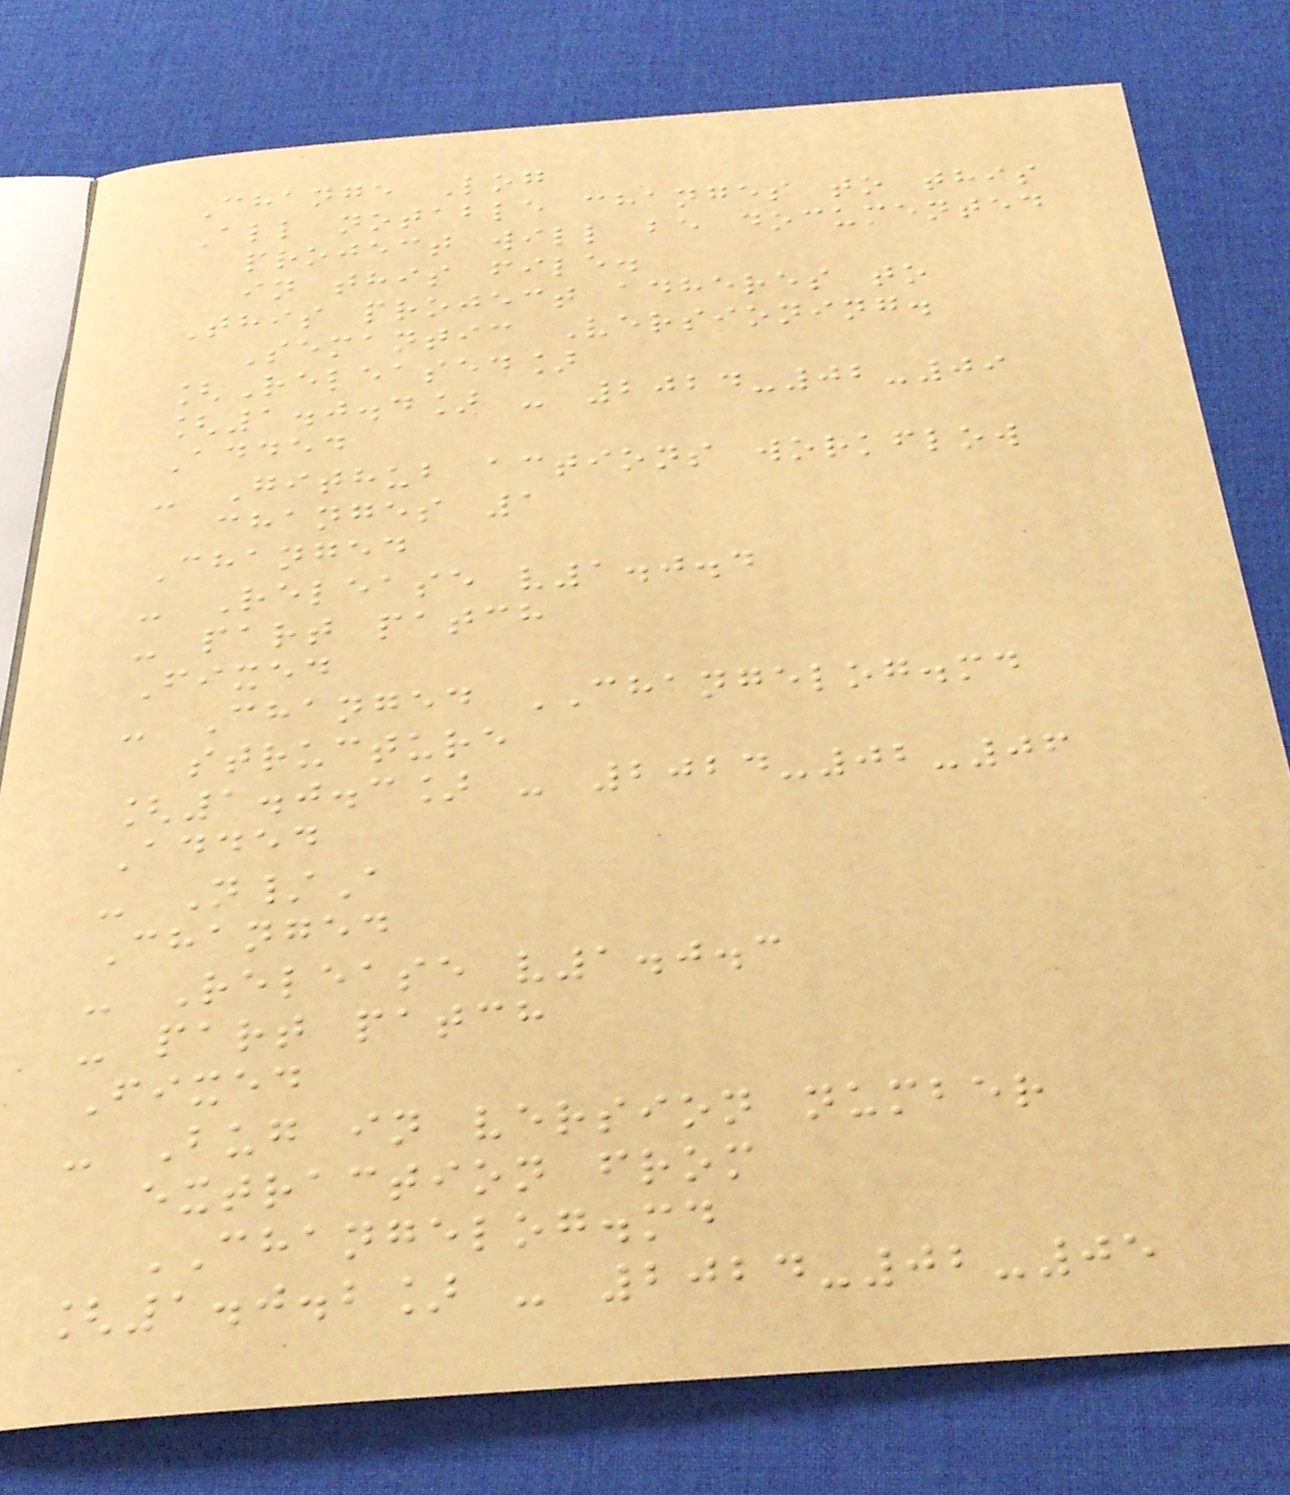Change Log
All notable changes to this
project will be documented
in this file.
This project adheres to
Semantic Versioning.
[Released]
[1.0.4] - 2024-02-09
Added
- Github actions workflow
changes 1
Changed
- Release v1.0.4
- part patch
Fixed
- Changed CHANGELOG.md
structure
[1.0.3] - 2024-02-06
Added
- N/A
Changed
- Release v1.0.3
- part patch
Fixed
- Bug in version number
extraction from
CHANGELOG.md
[1.0.2] - 2024-02-05
